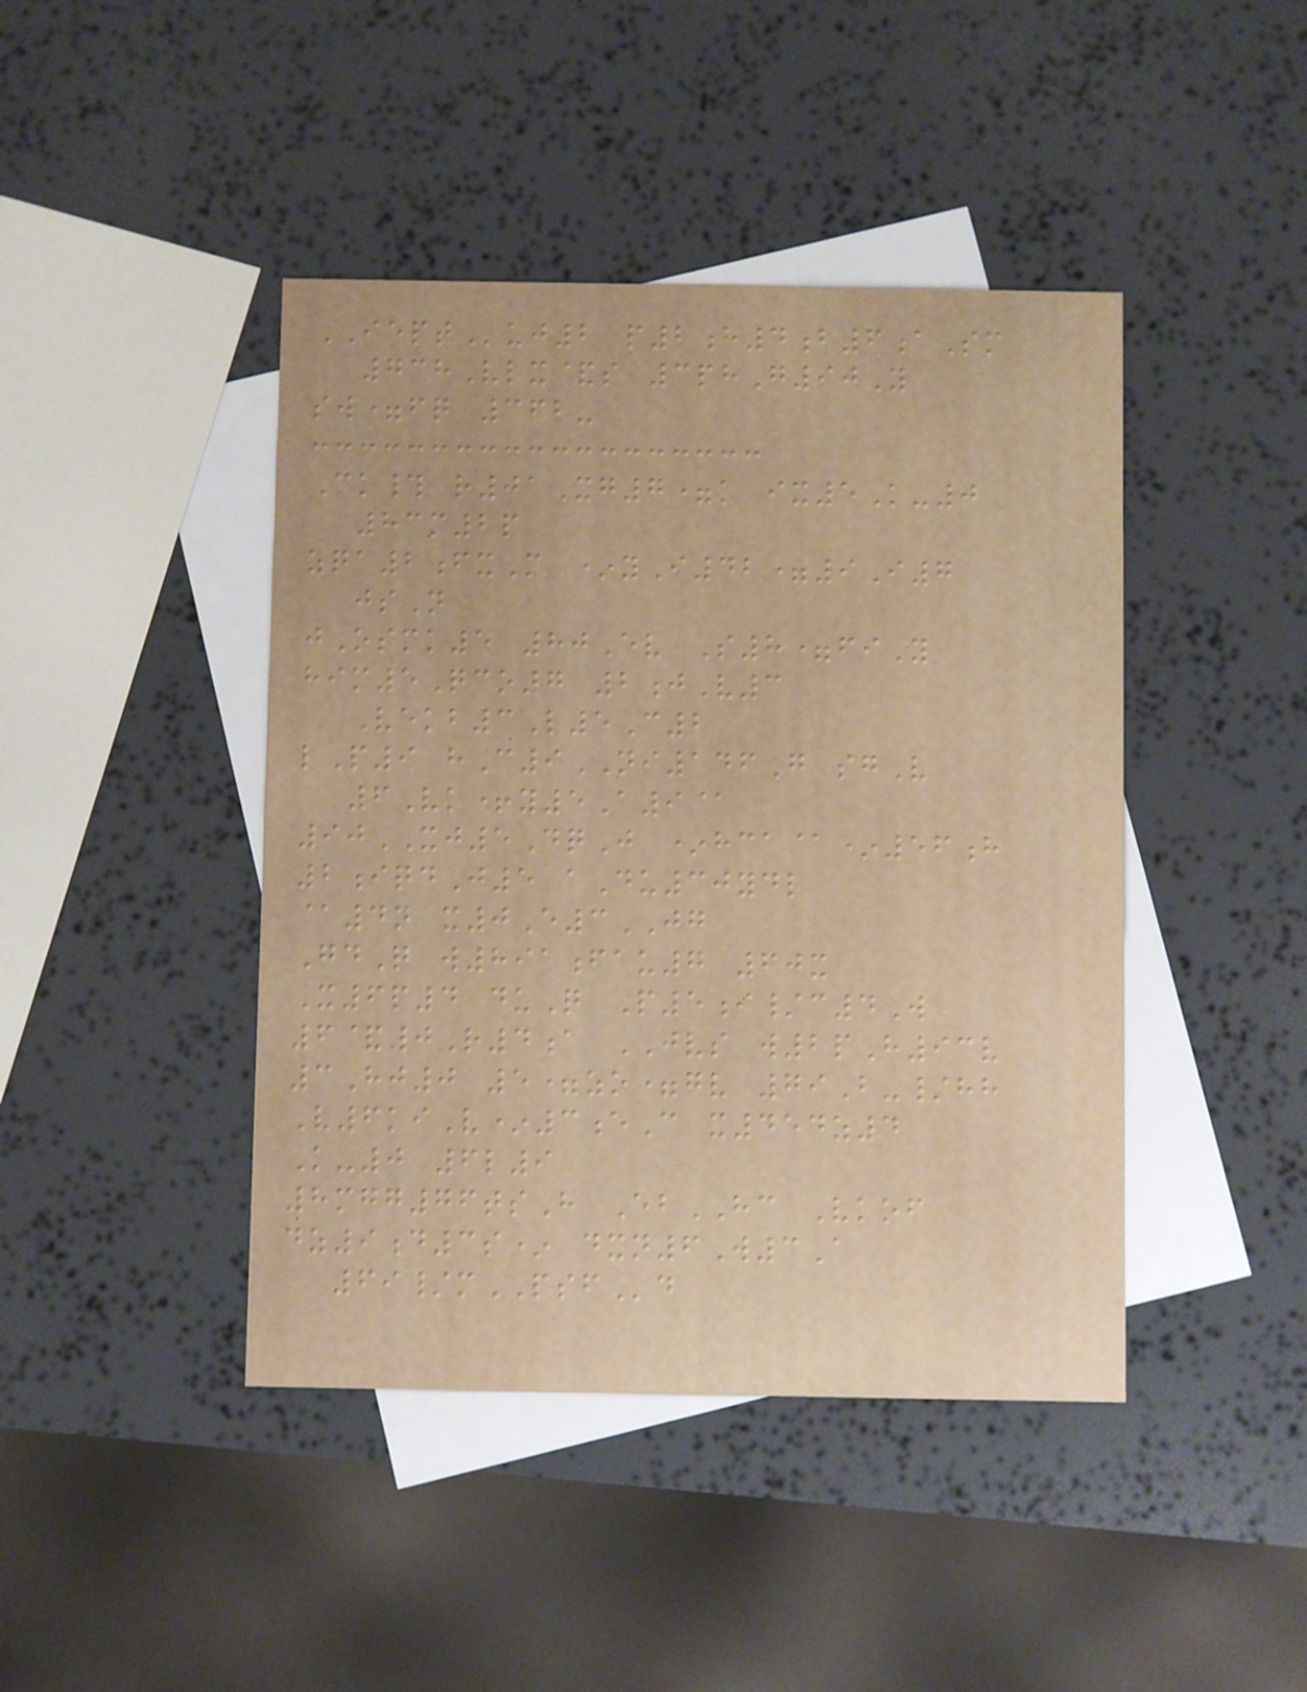IEPTuj2 p2h4b6aSm
738Vlx&s 3phG90Y
sw=fq 362-
Ck# r01Xg7=k ix5K-0
83m2p
zqa2fxM *yI42=9I7
jsN
jOsmk5 80Ev S8=fiY
him5Qco7 2jV3
Vekb3L5C2
lP9 hC9NI146G sgV
6Vk+y5A9@
90XJ5DqJ *hca@*56h
2iqdJ5 aDu30ydl
@4n x0E3JG
GdQ w891fau7 60x
X6p4 duQ P5i/c4W
6&0R4a JVS w2pH93v
3Hj0 5=zo=gv 79B-/hh
V6kiV*3eC x454z4
K-0 6l9
8mgg76tsH EbHC Vkof
dz9d3s* dxn6W3A
69/mPSFd
